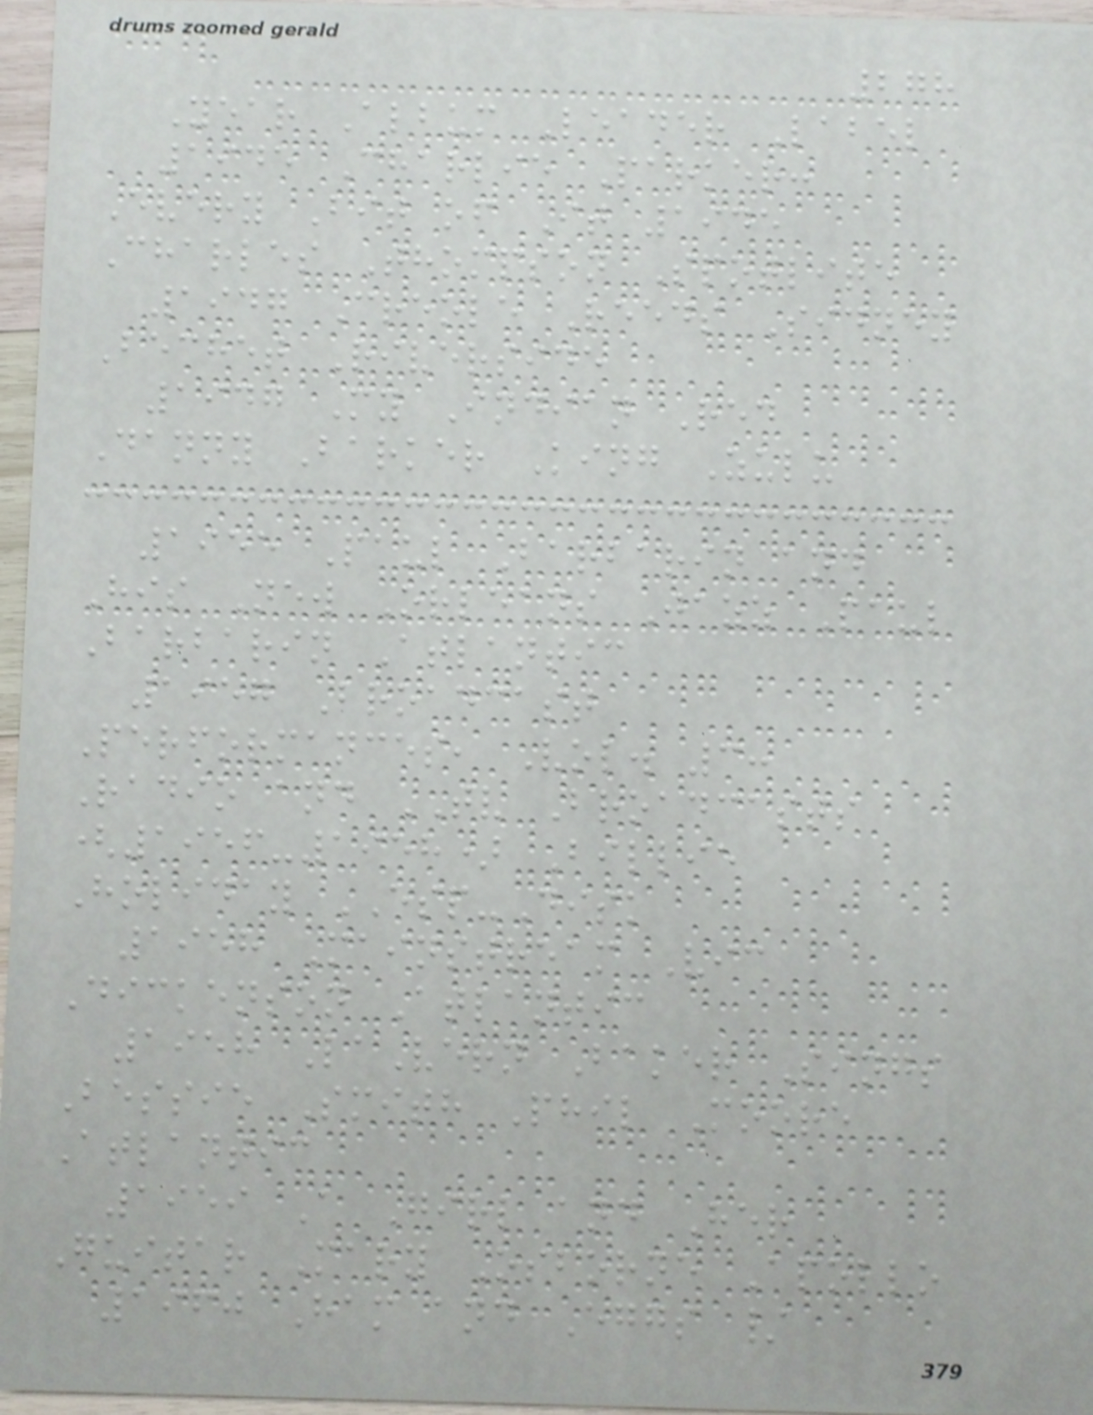278
Year Album Leader Label
1945 Charlie Parker:
Every Bit of It 1945
Charles Thompson Spotlite
1947 Creole Reeds Sidney
Bechet Riverside
1947 My Indian Red
Danny Barker King Zulu
1955 Paul Barbarin and
His New Orleans Jazz Paul
Barbarin Atlantic
1957 Broadcast
Performances, Vol. 3:
Radio and TV Broadcasts
(1956-1958) Billie
Holiday ESP-Disk
1958 Mainstream Vic
Dickenson Atlantic
1958 LaVern Baker Sings
Bessie Smith Phil Moore
Atlantic
1959 A Girl and Her
Guitar Mary Osborne Apollo
1960 Ham and Eggs /
